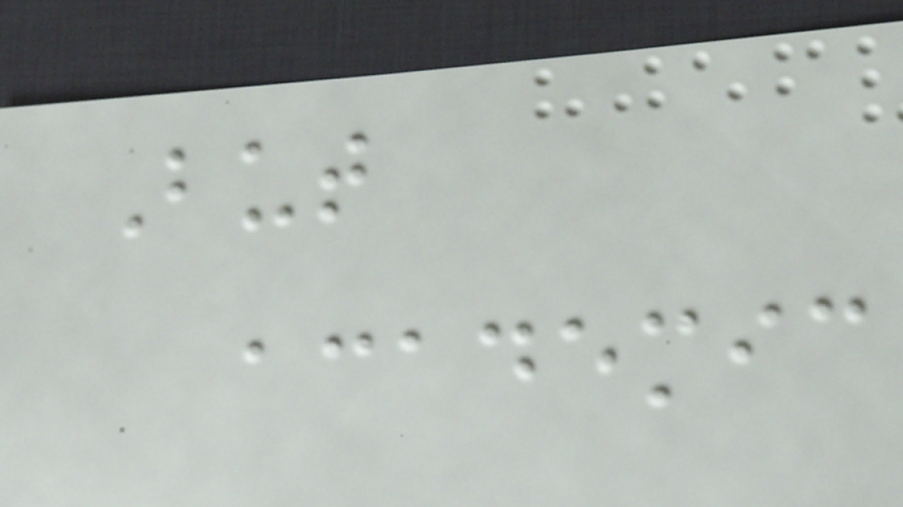But
academic
